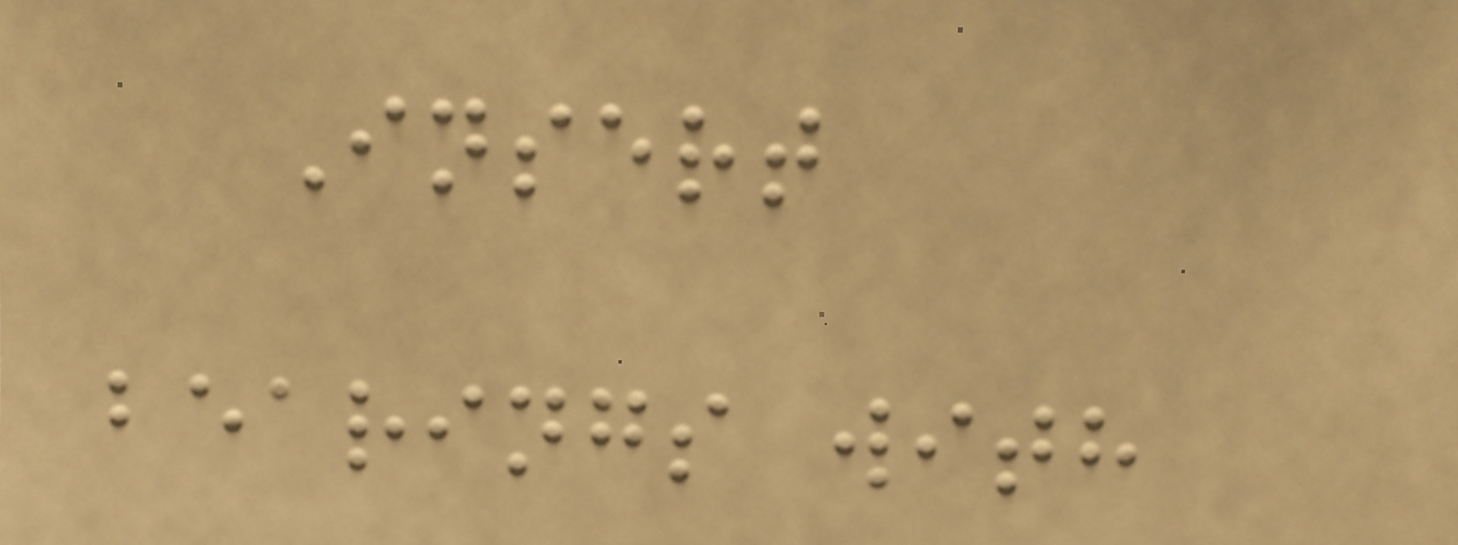Insert
bearings with
